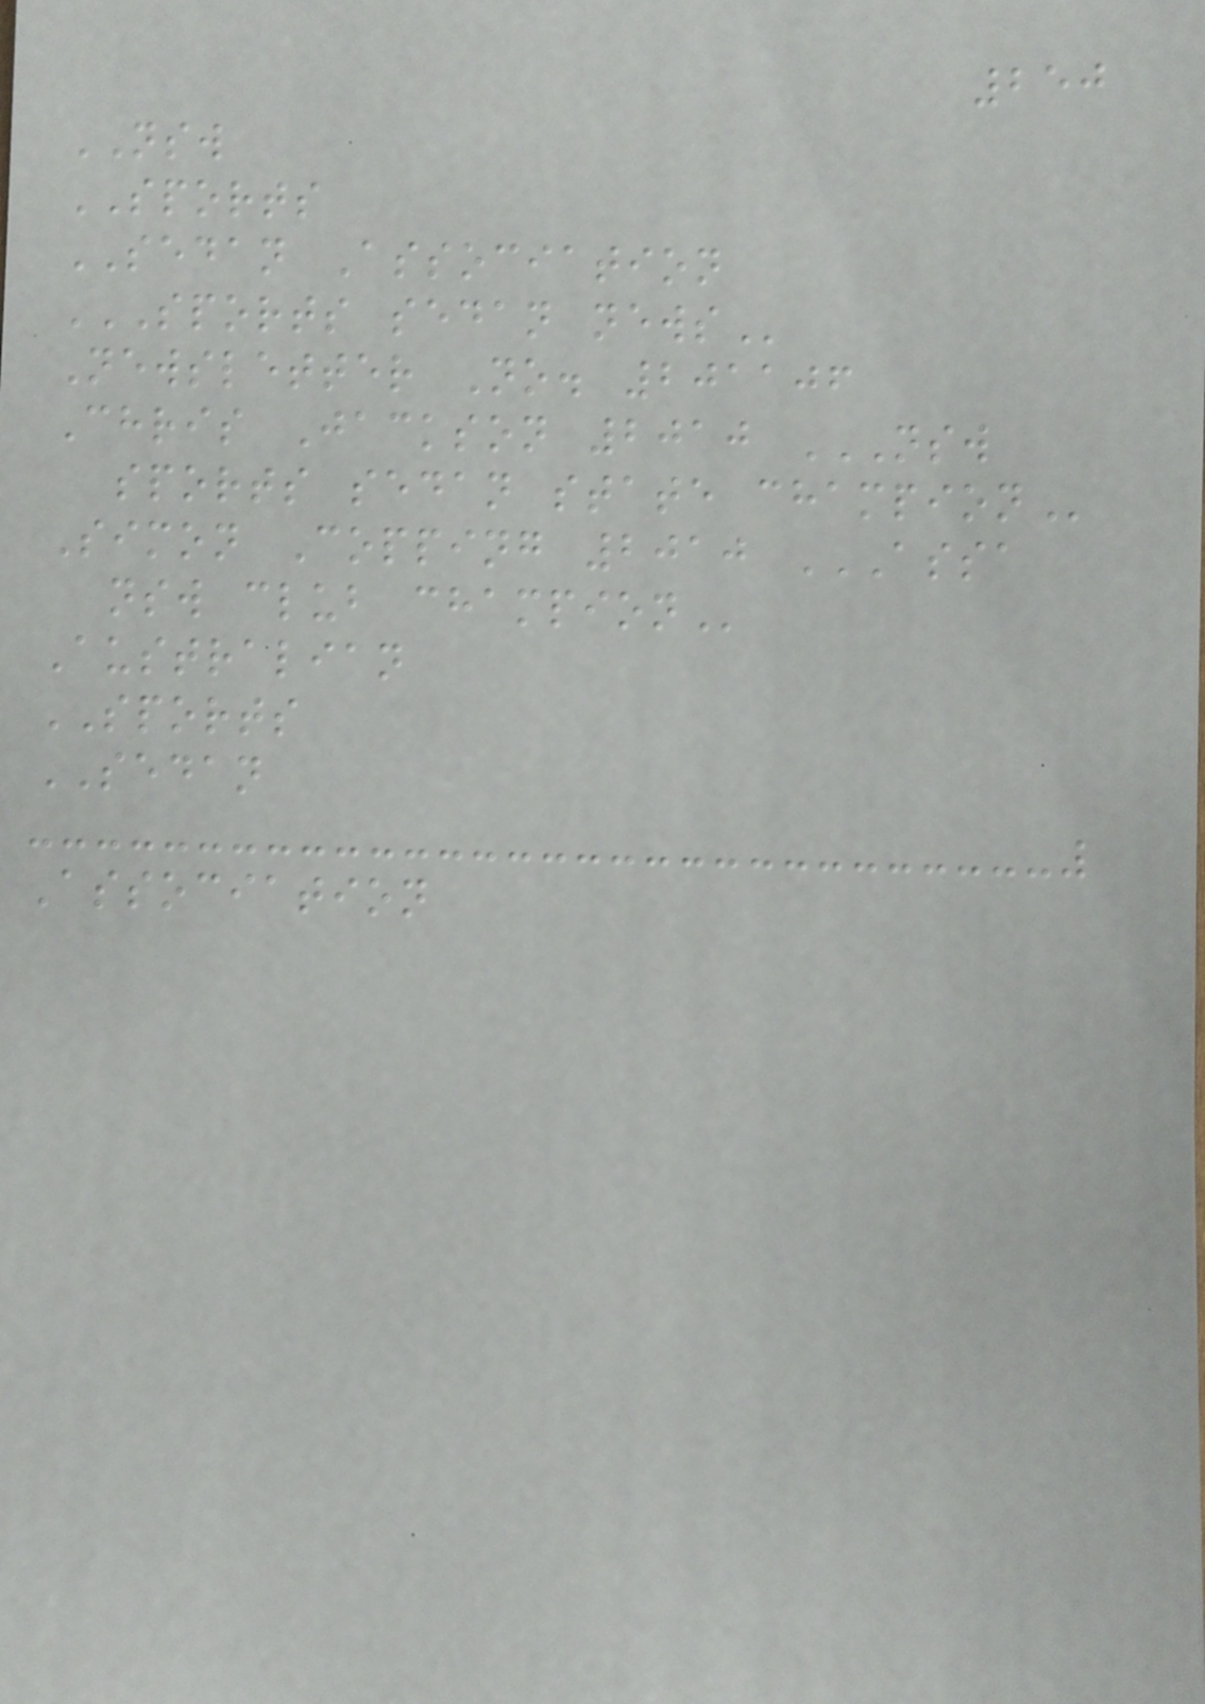250
NSW
SPORTS
SEDAN Association
SPORTS SEDAN NEWS
Newsletter No. 201106
Chris Jackson 2010 NSW
SPORTS SEDAN STATE CHAMPION
Simon Copping 2010 ASSA
NSW CLUB CHAMPION
Australian
SPORTS
SEDAN
Association
